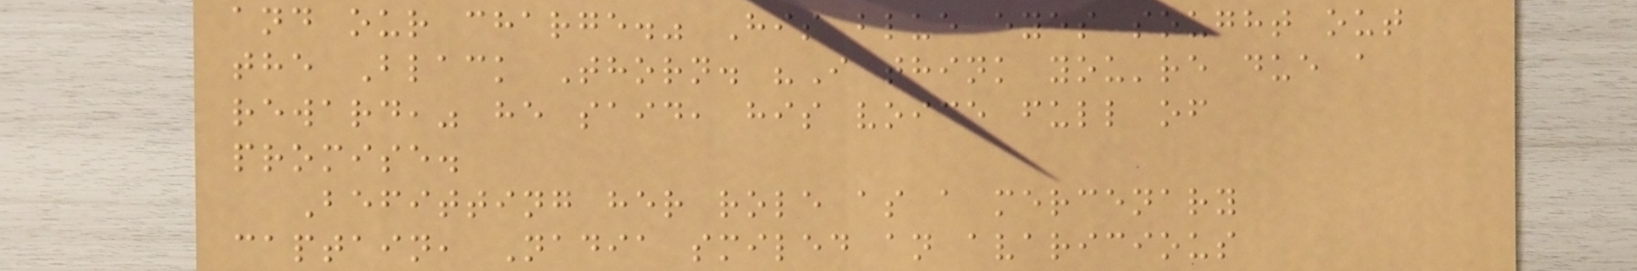and our charge." His blue eyes sought out
the Black Thorn. "I think you're due a
reward," he said, his voice full of
promise.
Befitting her role as a mercenary
captain, Nadia smiled an avaricious
